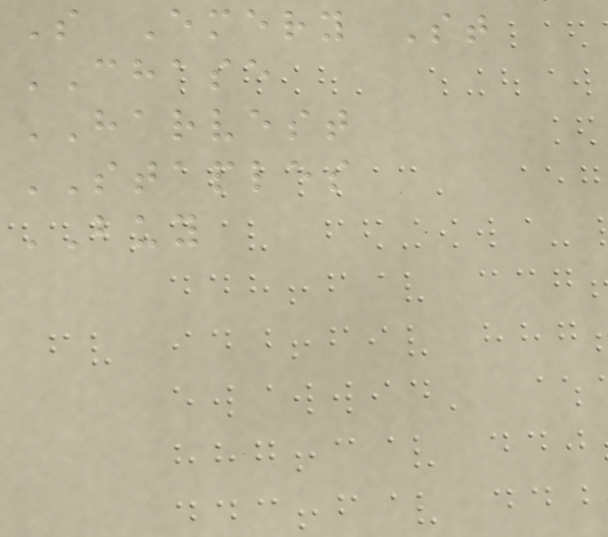S Emery St
CHASE
HARVEST
STAPLES
BUY
